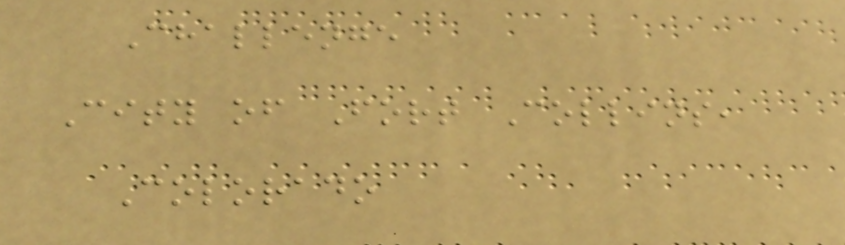Challenge
City of Fort Collins,
Colorado
